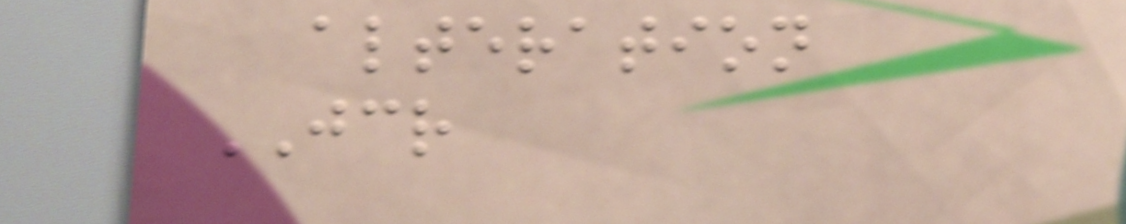alteration
JCR
